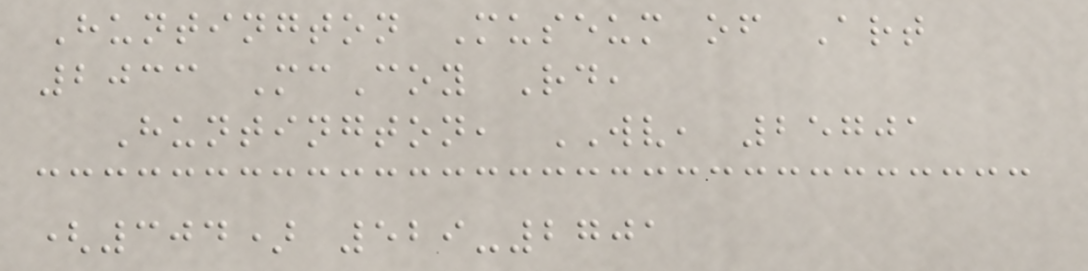Huntington Museum of Art
2033 McCoy Rd,
Huntington, WV, 25701
(304) 529-2701
